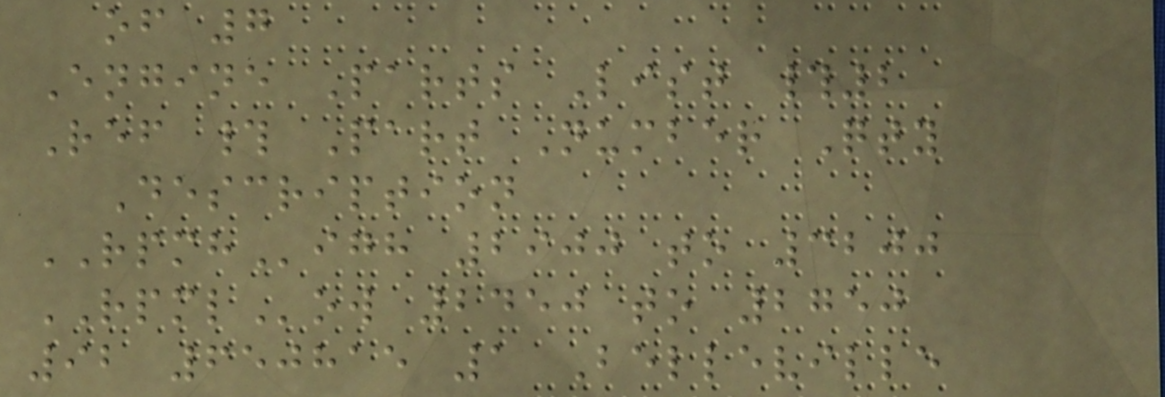of 7
Engine Parts List #2
Ref # Part Number Qty
Description
RPMHigh 2900 to 3200
RPMLow 2450 to 2750
92 650815 1 Belleville
